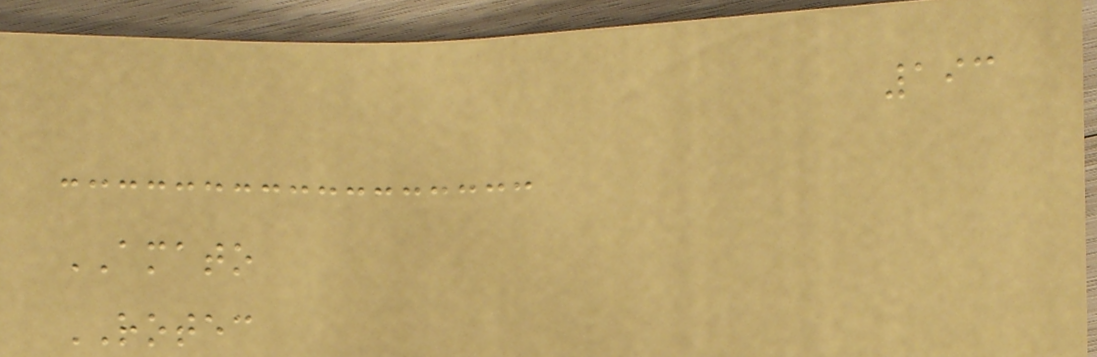193
AMATO
ROTEC
